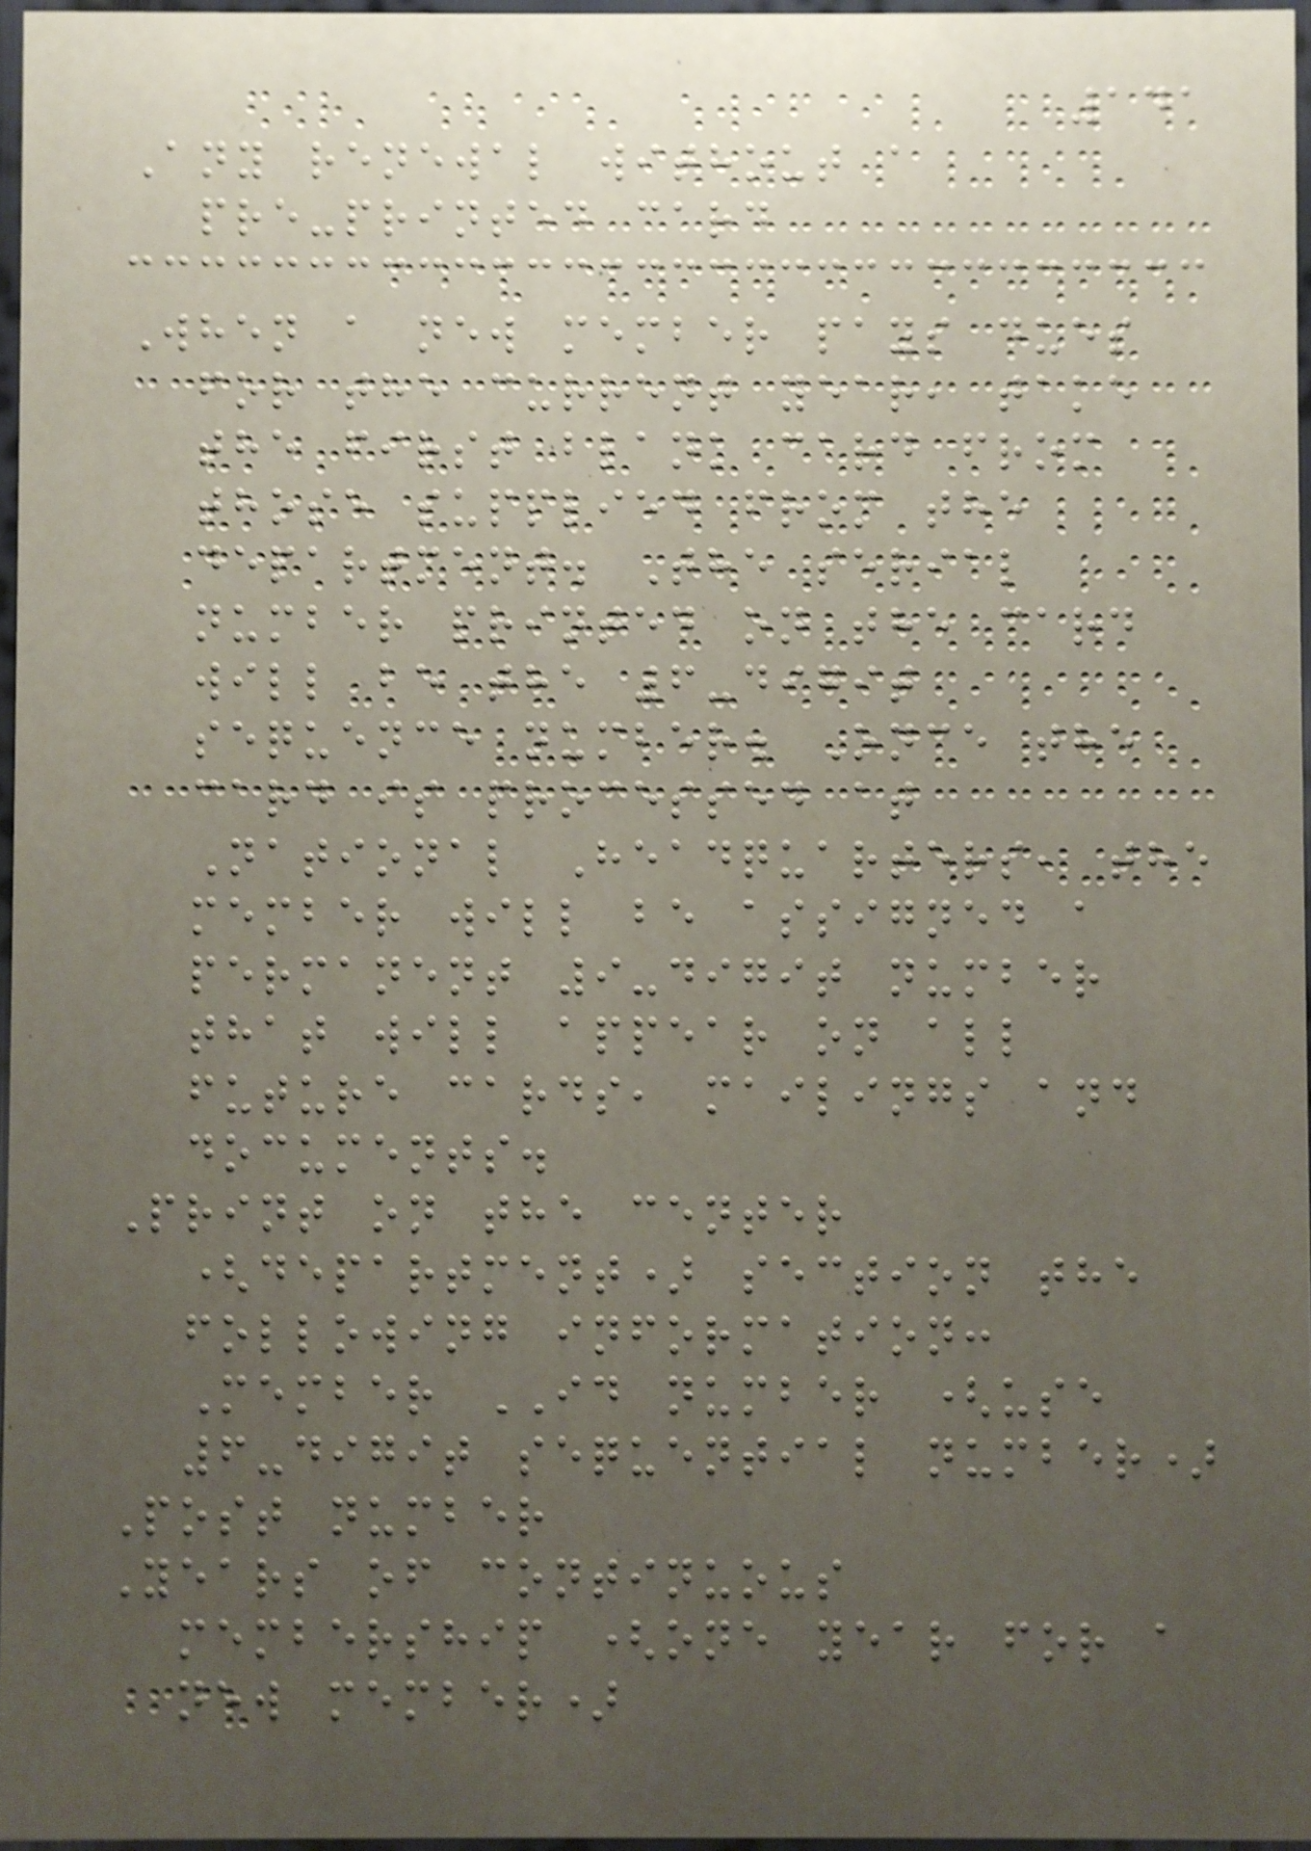141
Any renewal without a
pre-printed card
When a new member pays dues
for the current year, take
the first blank card from
those supplied from the
department. The serial
number printed on the card
will be the 6-digit
sequence number. Once the
card is processed at
National Headquarters, the
member will be assigned a
permanent 9-digit number
that will appear on all
future cards, mailings and
documents.
Print on the center
(department) section the
following information:
Member ID number (use
6-digit sequential number)
Post number
Years of continuous
membership (one year for a
new member)
